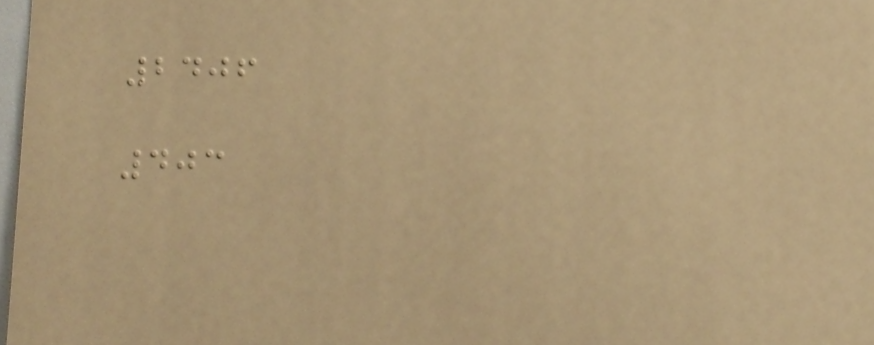2406
403
